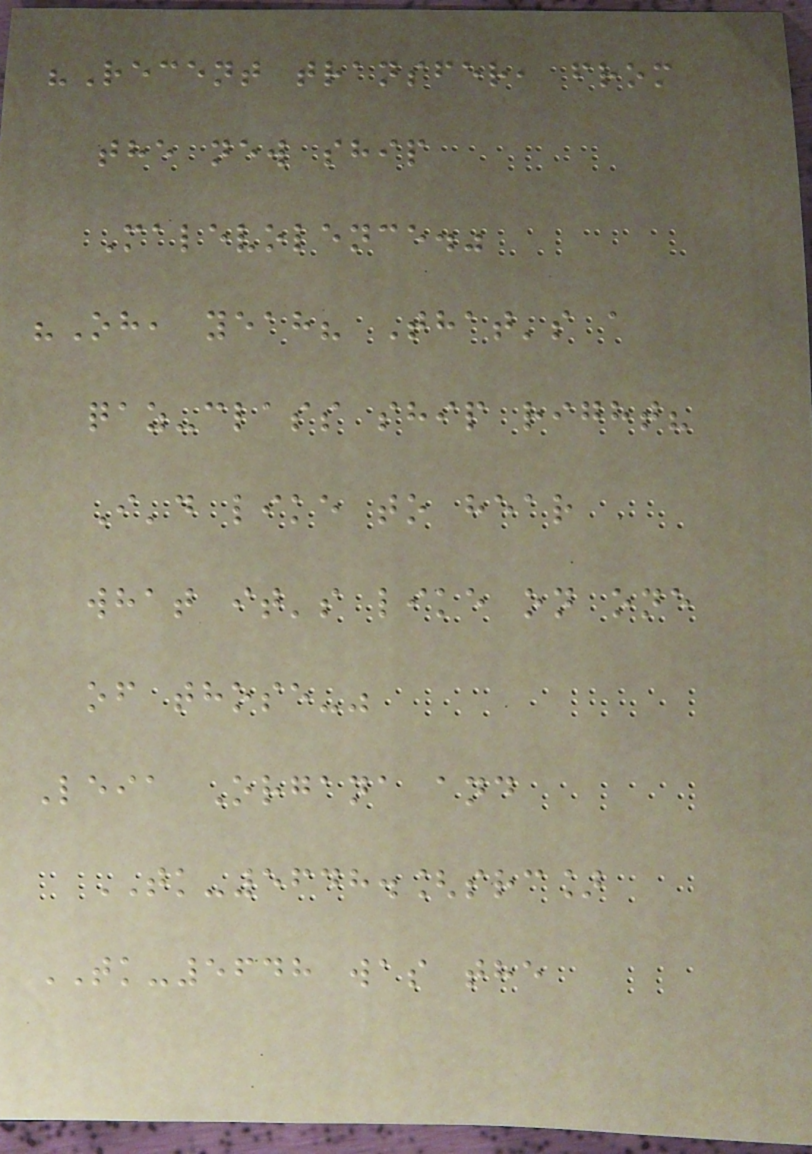"Recent transfer, from
the new ship
Malevolence."
"Oh, yeah? That's a
qaz-class ship right?
I'd like to hear
what it's like on one
of those-"
Leia Organa and
TK-5648.[src]
TK-5648 was the
